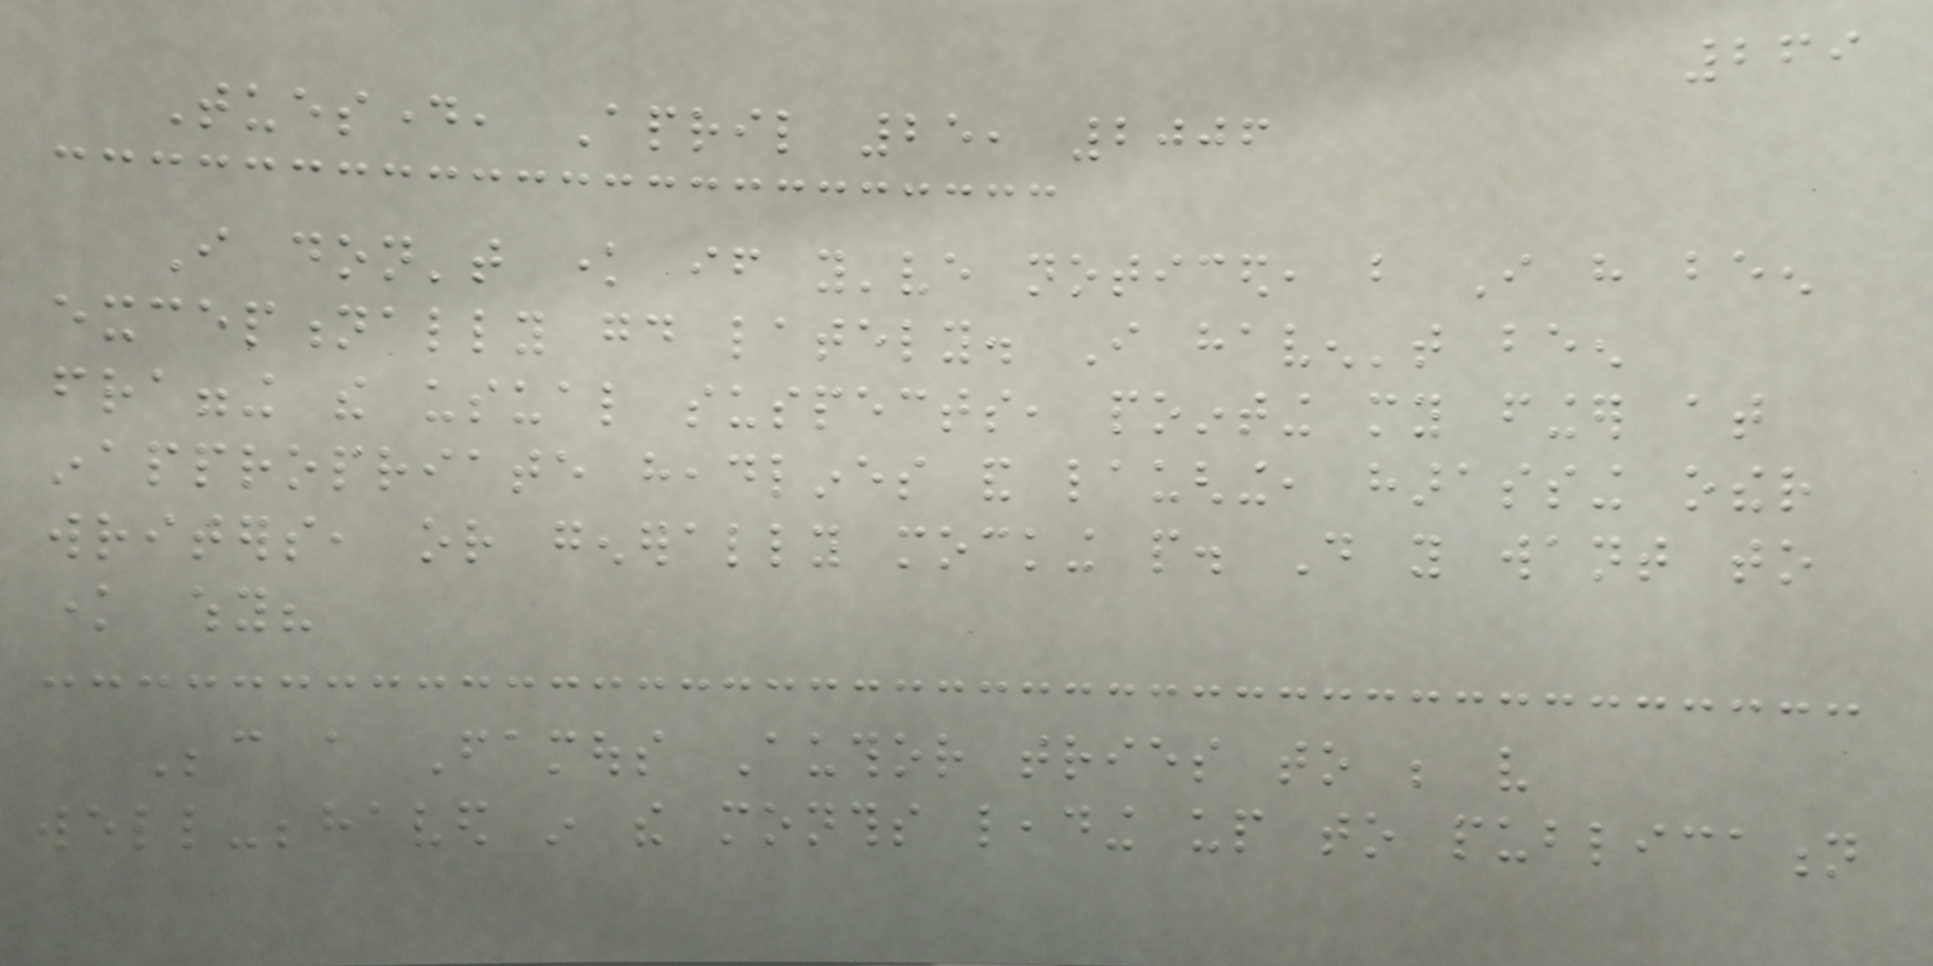269
Tuesday, April 25, 2006
I don't know if you've noticed, but I have been
exceptionally good lately. I haven't been
fragging the usual suspects, pointing my finger at
inappropriate headlines and laughing, harassing other
writers, or generally mocking people. Do you want to
know why?
Because a Famous Author tries to be very
well-behaved in the months leading up to publication
